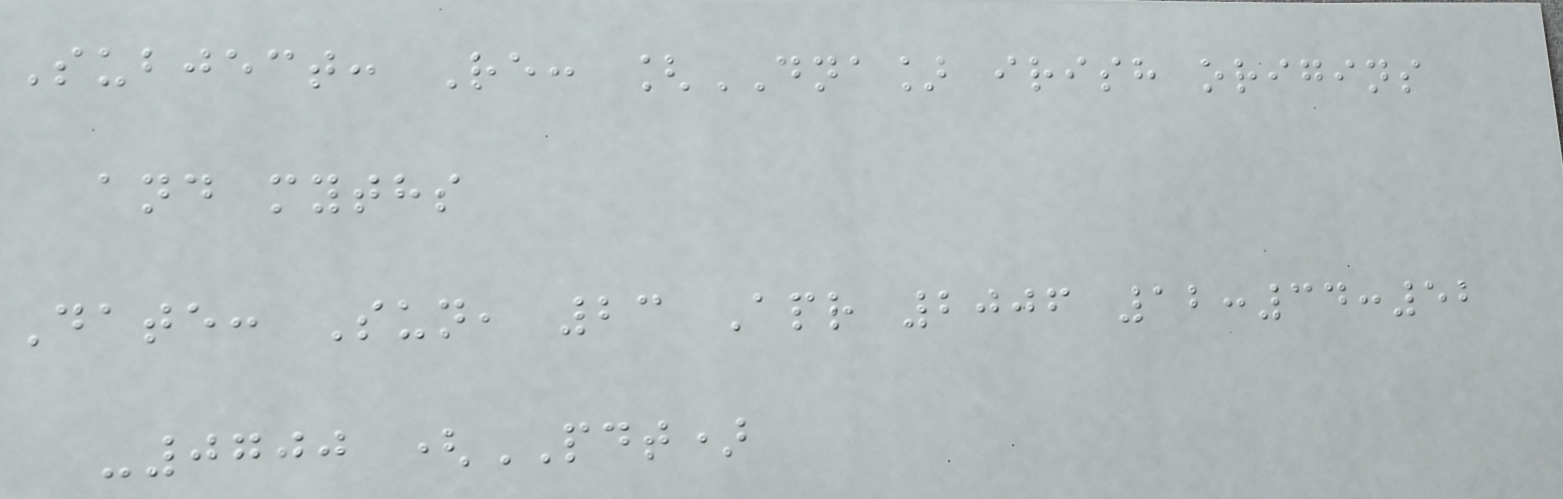Subject: Re: [DNA] irish origins
and myths
Date: Sun, 23 Apr 2006 12:34:52
-0700 (PDT)
